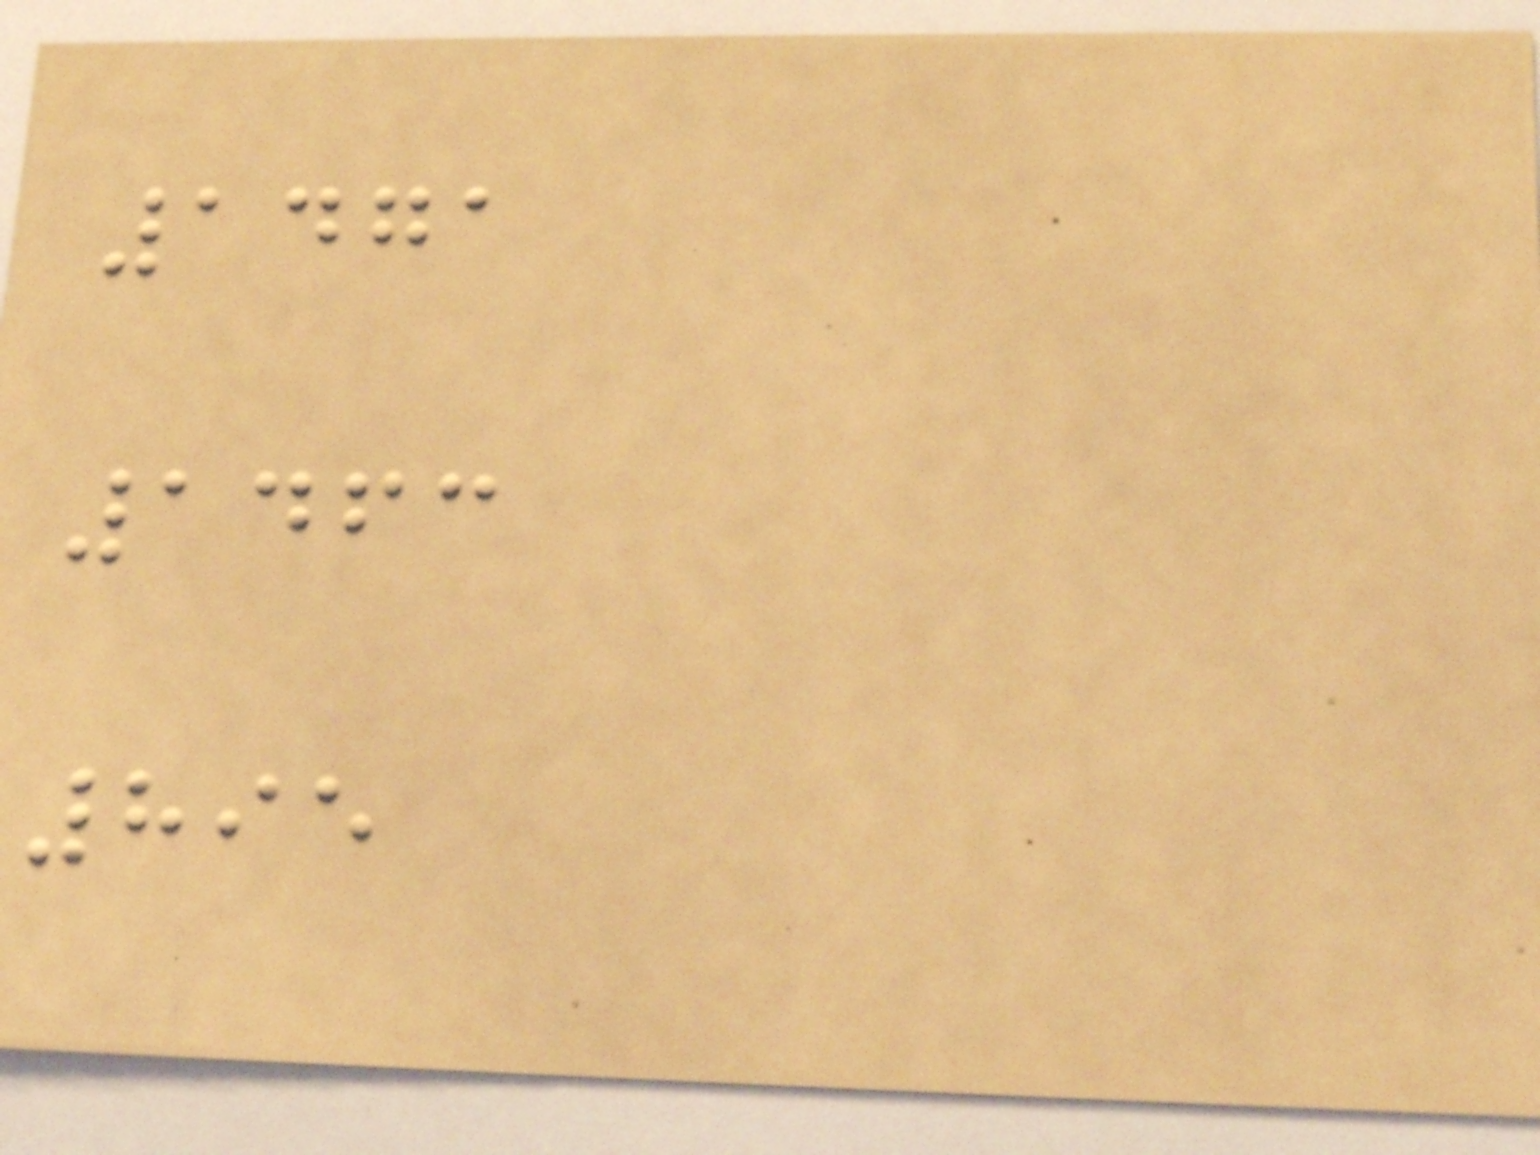1471
1463
895
